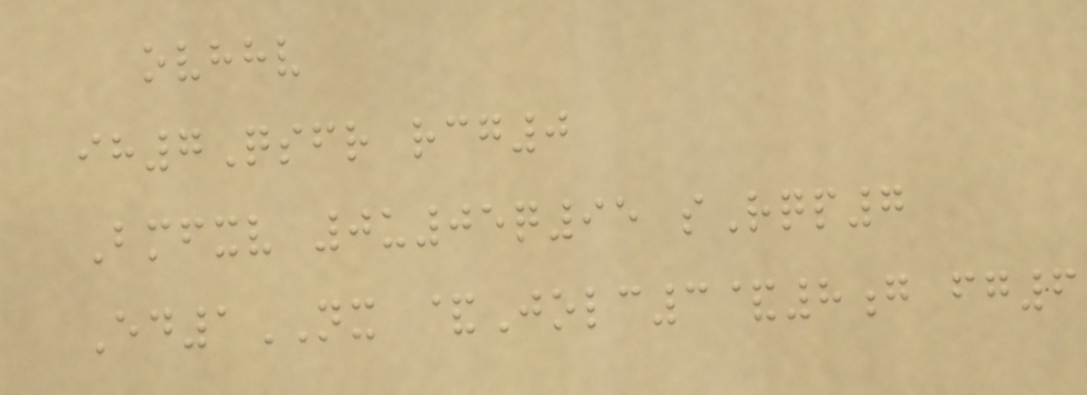ovhhv
ih7Qsfr rcg0
Bmfxv 0u05q95 sRqp7
Ed1NX &Jolc3&8g fg6
